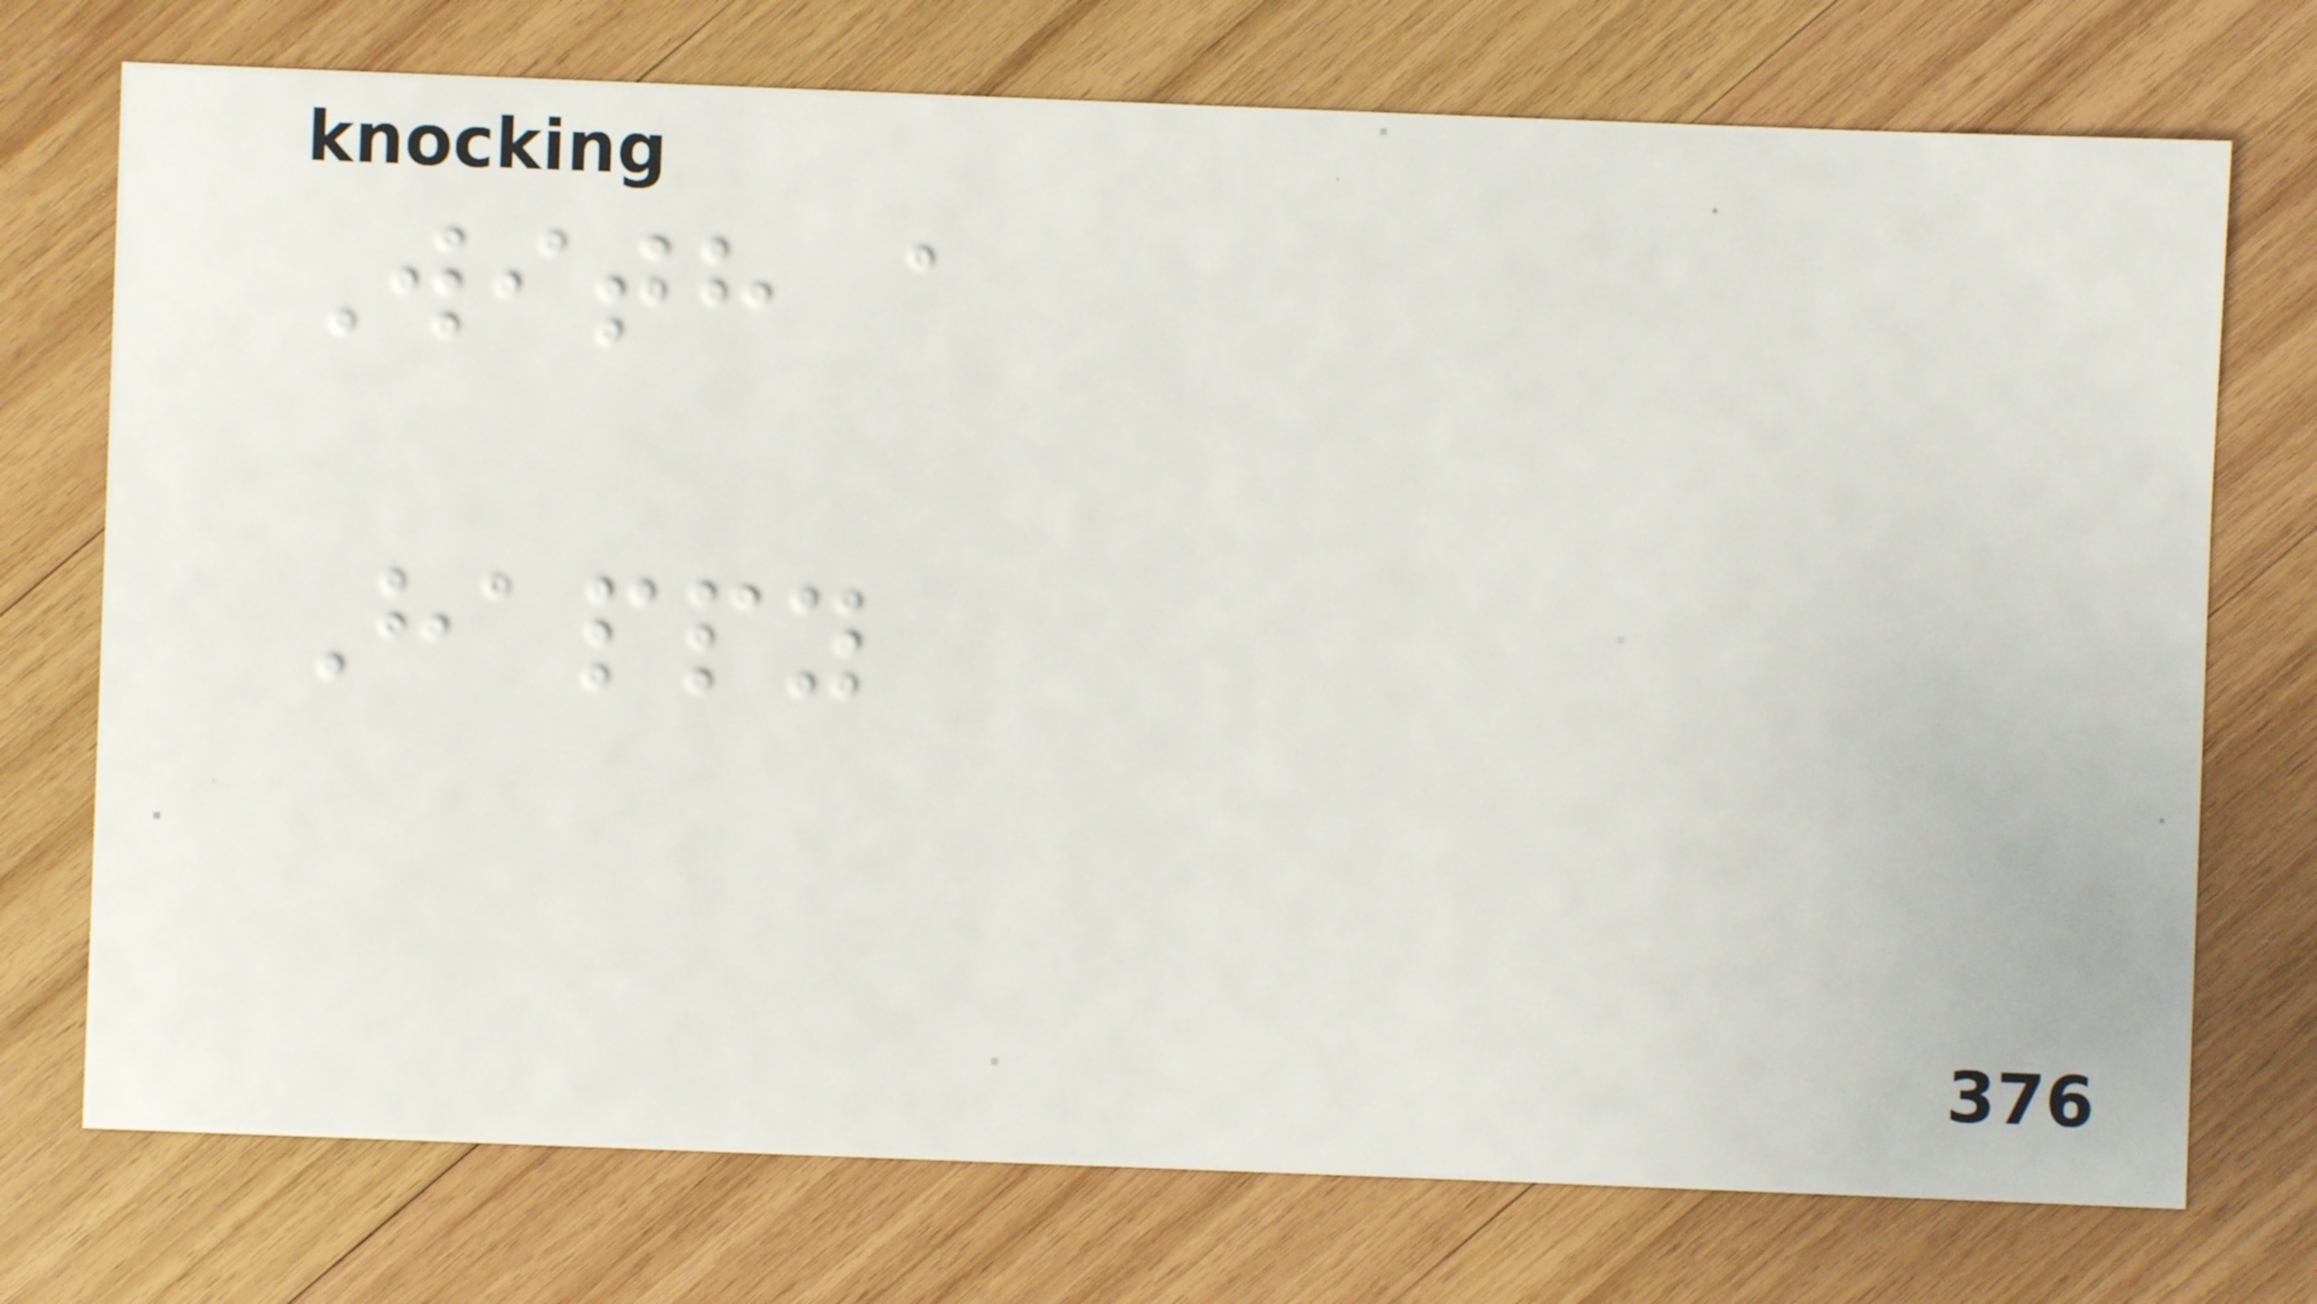With a
Happy
